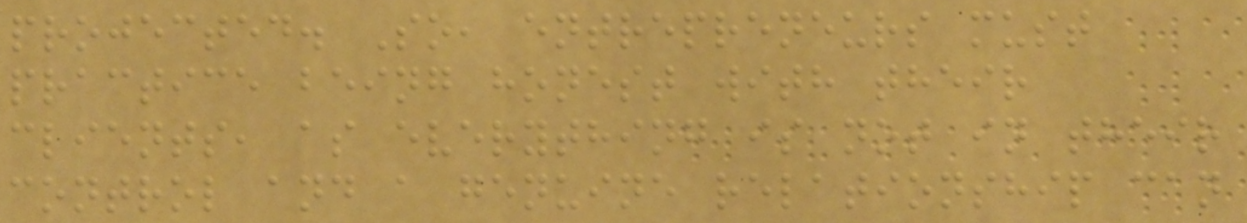projected. So, entrepreneurs must
practice being honest with their
clients, as everything is not in their
control and a genuine relationship can
